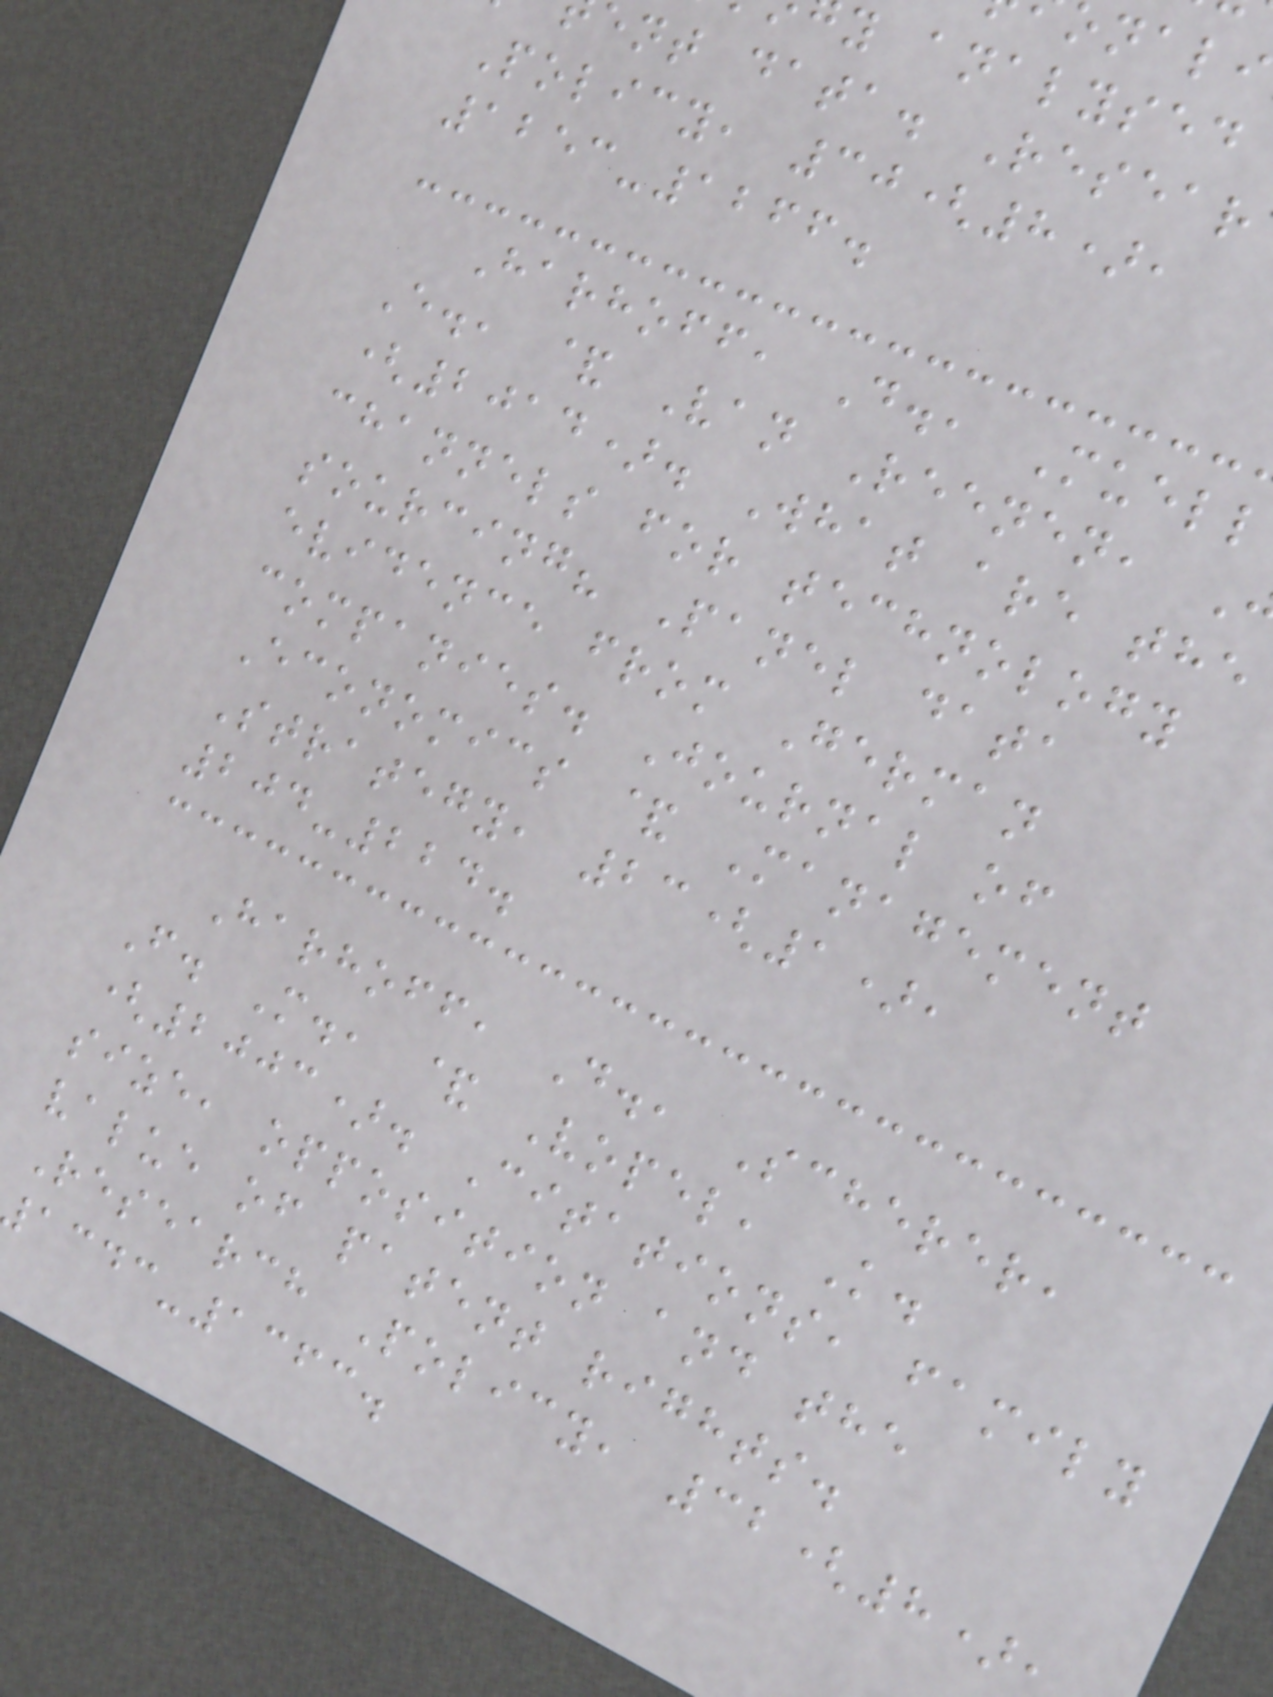y analysed
ent data. Resear
Policy, 30(8),
1253-1266.
Harhoff, D., Muell
E., & Van Reenen,
(2014). What are the
channels for technology
sourcing? Panel data
evidence from German
companies. Journal of
Economics & Management
Strategy, 23(1),
204-224.
Harhoff, D., Scherer,
F. M., & Vopel, K.
(2003). Citations, family
size, opposition and the
value of patent rights.
Research Policy, 32(8)
-1363.
